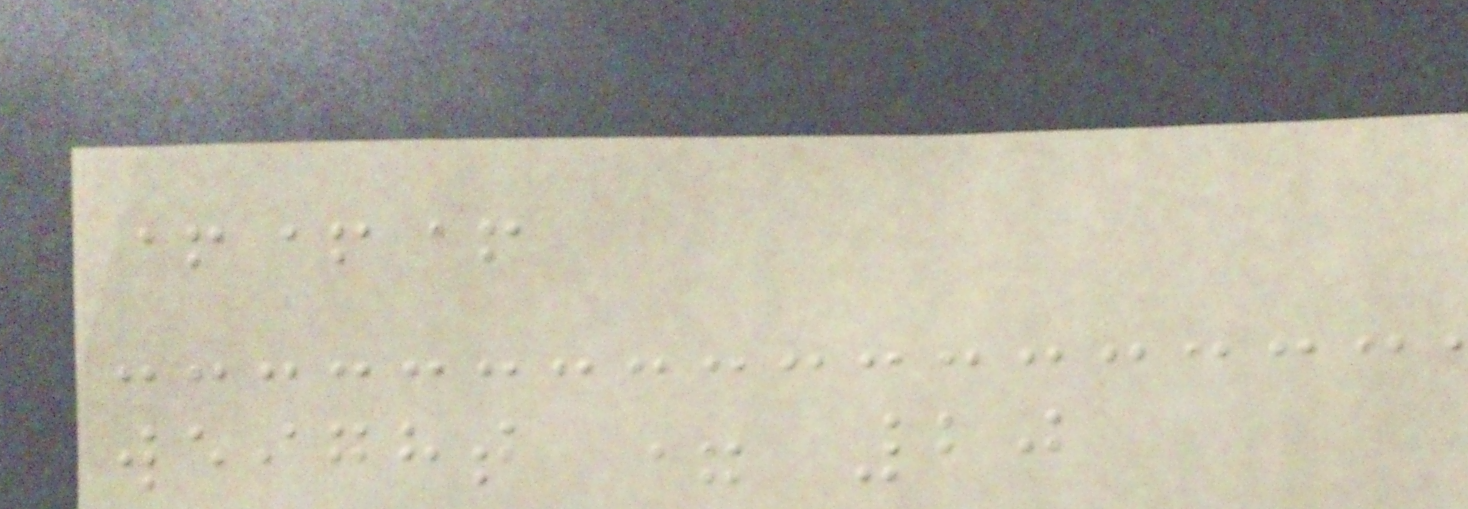+++
weight = 20
